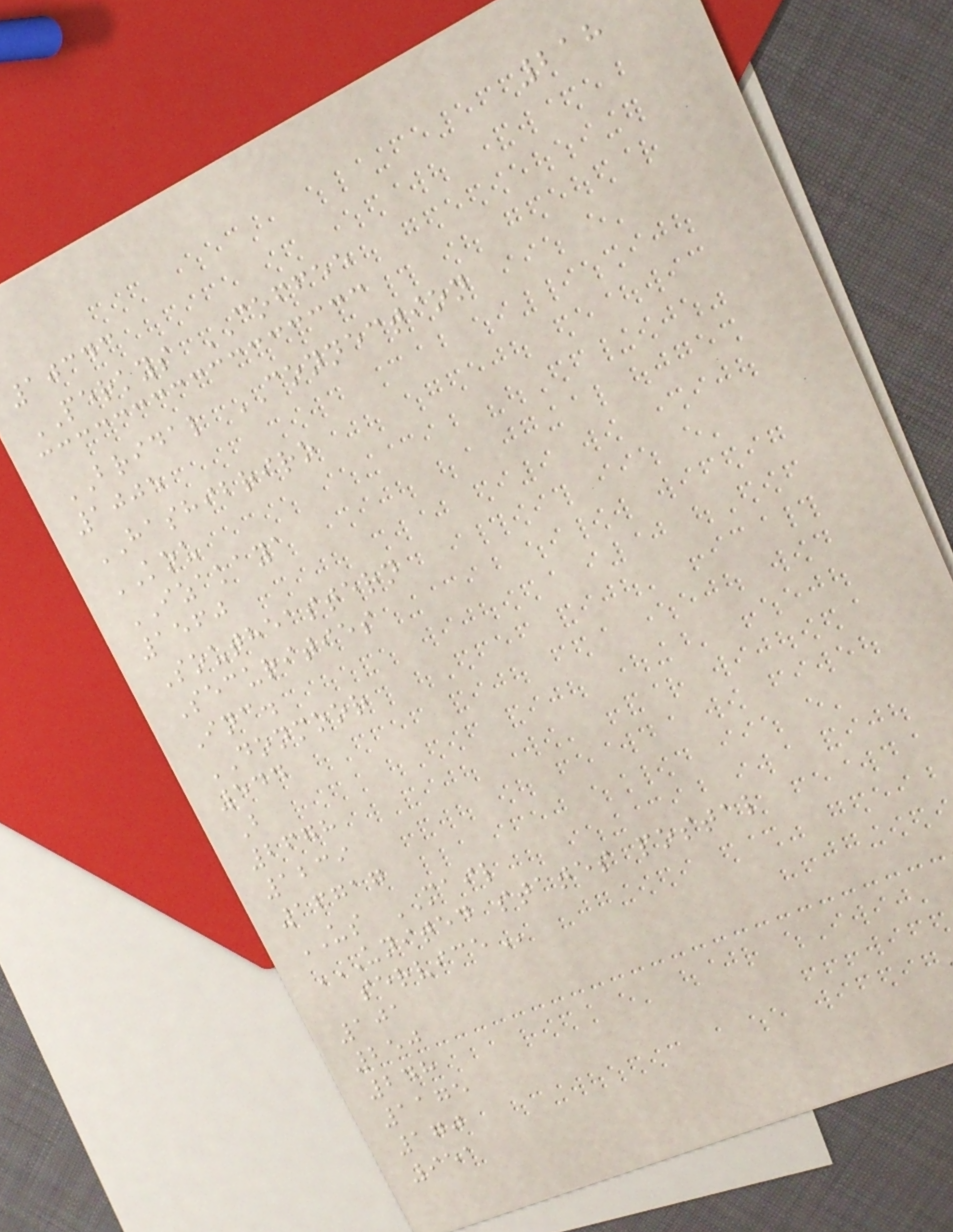218
10343
PERKYS COFFEE
BRIDAL CONNECTION
1005
HASHIBRIRO
KOU
IZAKAYA
1560
Southeastern
Securities
Inc.
DONMOOR
544
B
2678
1239
16717
US MAIL
UNITED STATES POSTAL
SERVICE
101
250
248
1175
170
951
